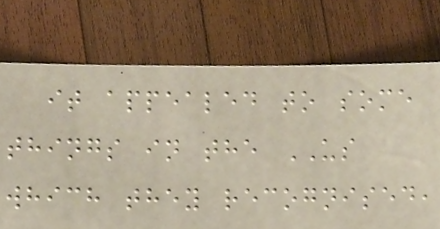it appealed to some
things in the US
which they recognised,
